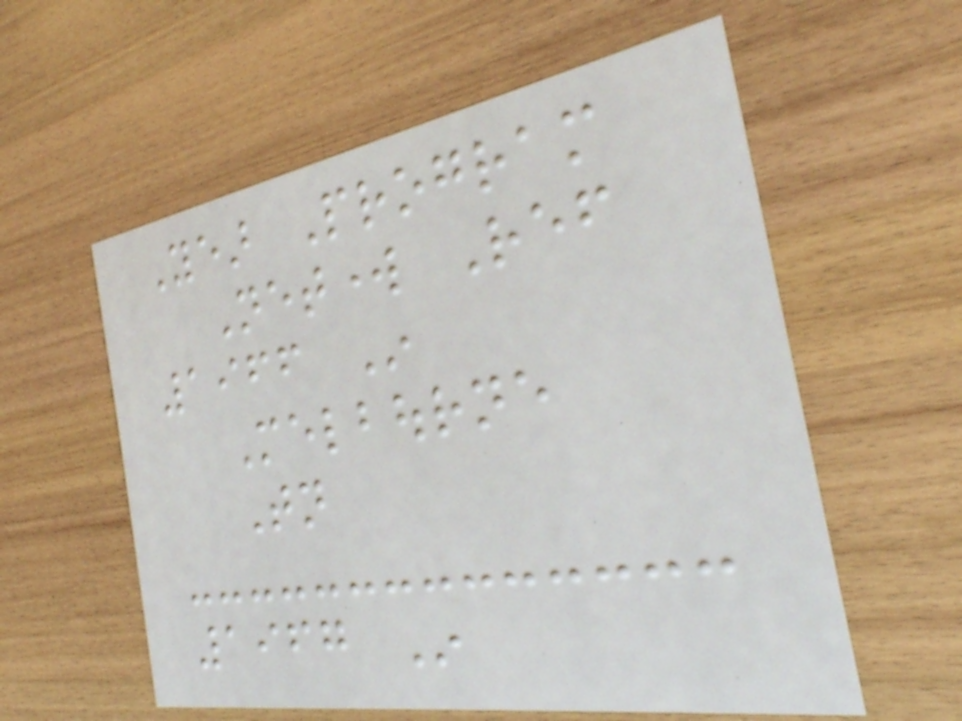Year Program
Network Ref
1966 In
Melbourne
Tonight
1967 In
